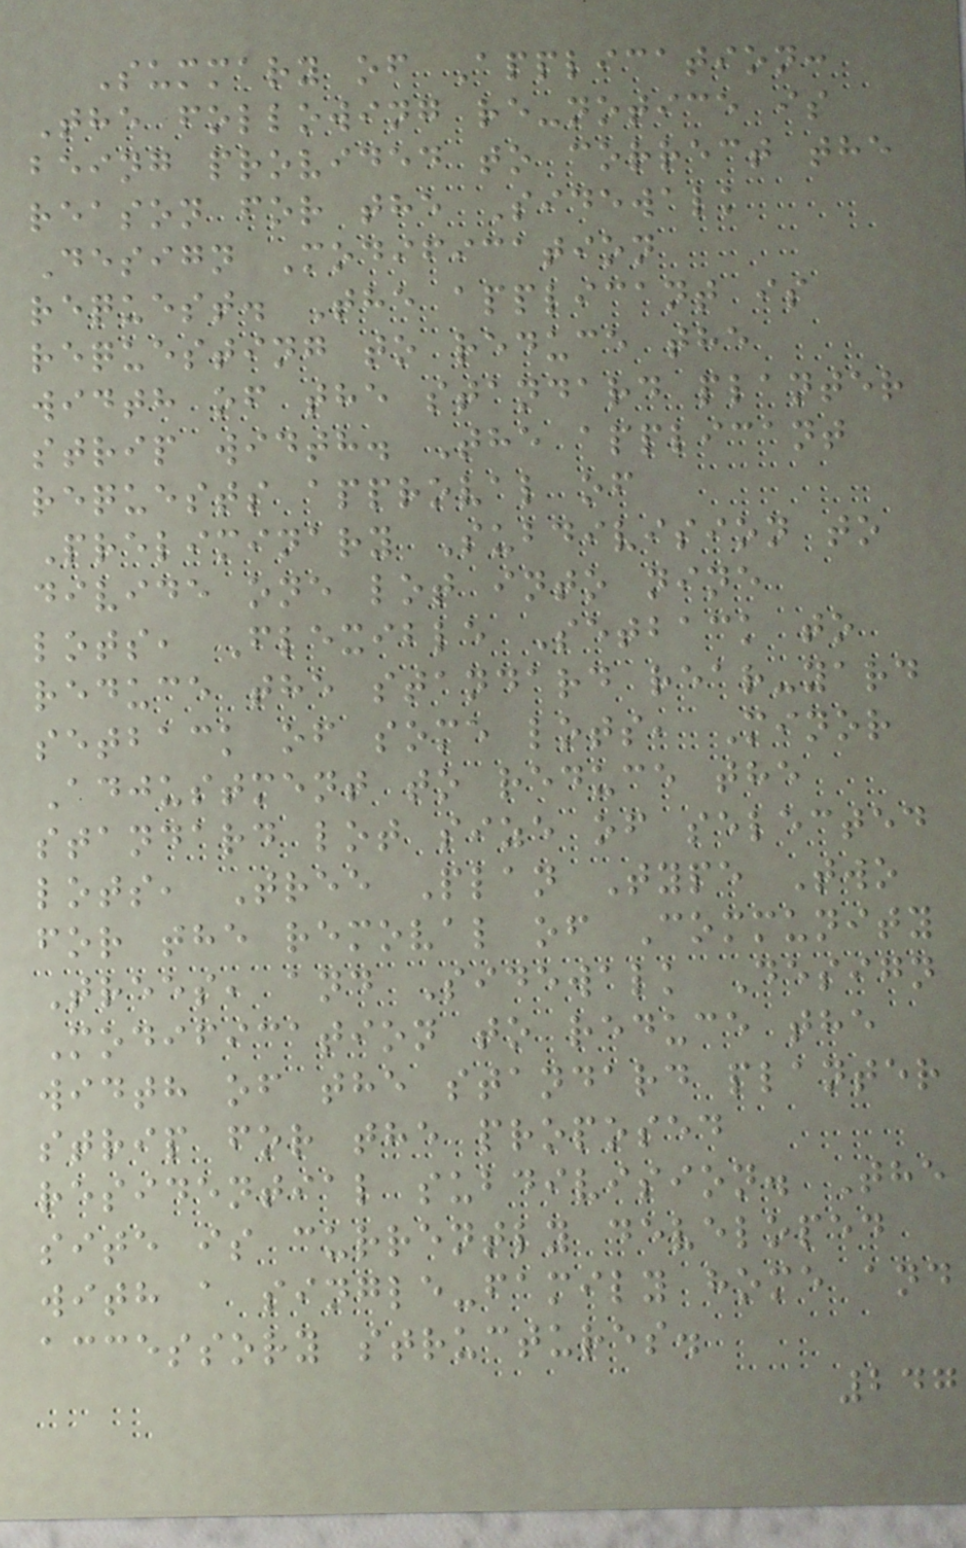Summary of Application:
The following re-notice is
being provided to correct the
reason for the Sidewalk
Design Modification
request. The applicant is
requesting to reduce the
width of the standard planter
strip width. The applicant
requests approval of
Preliminary Subdivision to
divide one lot into nine
lots, Flexible Setback to
reduce the standard rear-yard
setback of some lots, Minor
Adjustment to reduce the
standard lot size of selected
lots, Tree Plan Type Two
for the removal of Community
Trees, and Sidewalk Design
Modification to reduce the
width of the standard planter
strip for the proposed
residential subdivision. The
site is currently developed
with a single-family home and
accessory structures.
247
